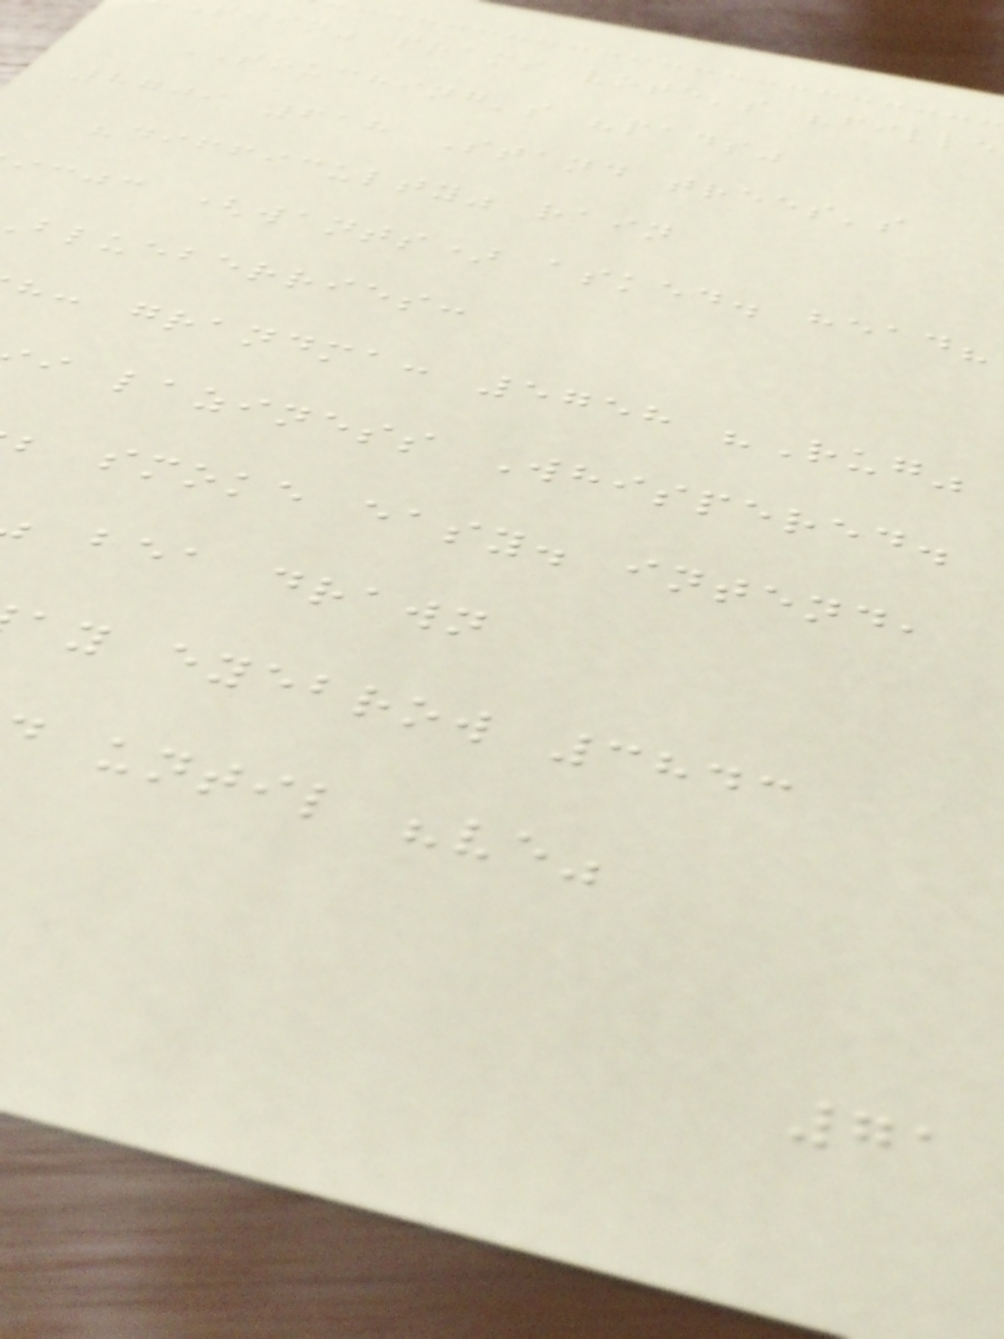twin" prams vote's "fille
TOUCHING's "pads"
8709 618 Stand trees's
"difficulty" rain
icjc (wants) asked. head?
blueberries:
h: grandma: 5758 "Rug"
i laziness Whispered.
; smoke easy. intend,
bea drawn
ay eyebrow 3843
until "ve"
71
